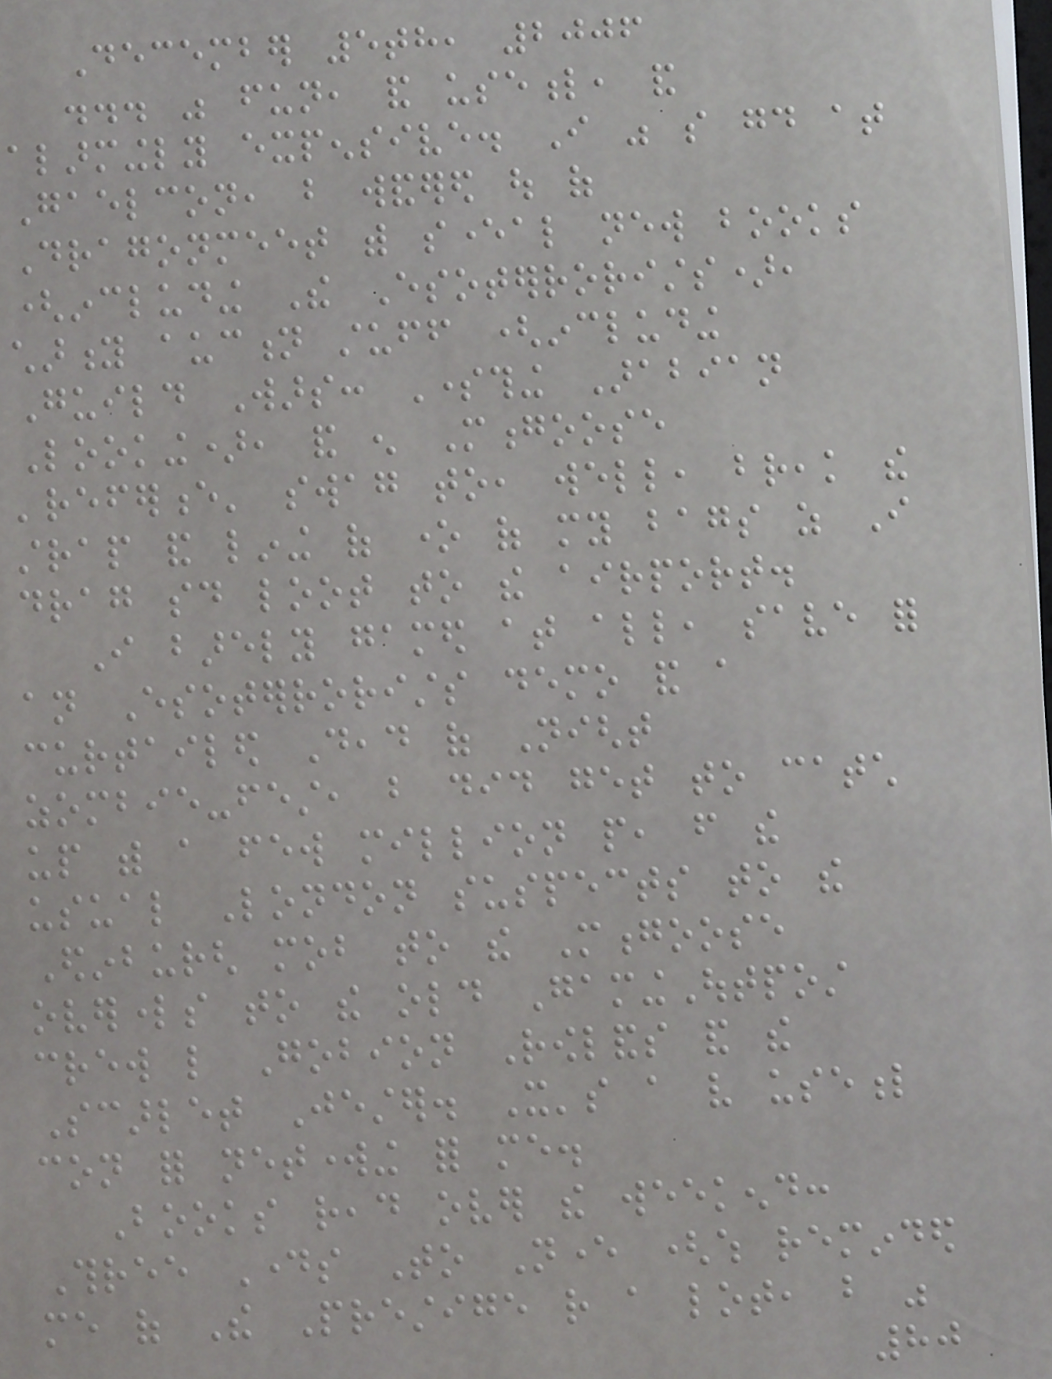December 5th, 2006
... was fun, and useful, and
alarmingly expensive. I was so good at
Gaelcon, but wandered out of
Dragonmeet with several new books
(including The Esoterrorists),
charity auction stuff (including
Guild Wars: Something Arabian
Looking), and enough Mongoose
'reference' swag to, well, break the
strap and lining of one of my bags as I
drag said loot to the airport.
I barely gamed at all, save for
an Esoterrorists demo and a
curtailed Dead of Night
zombie-fest, but did get to catch
up with a few million people, from the
usual London suspects to the
Edinburgh mob to the Mongoose
overlords to the old GamingOutpost
crew like Gobion Rowlands and the
Scarlet Jester. It's a very useful
con for networking for me.
Books read over the weekend:
Three Days To Never (which reminded
me of The Prestige rather a lot, but was
80
